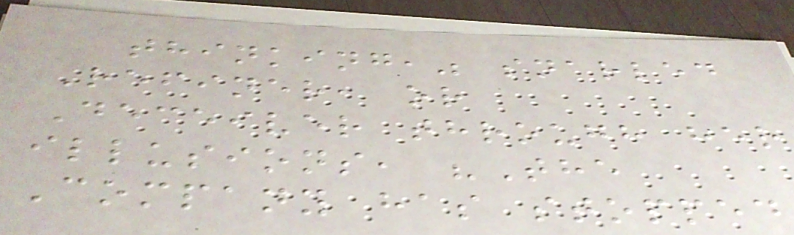thinking," snarled
Refiner, or
Deceiver through her
illusions, "The
Company has stopped
